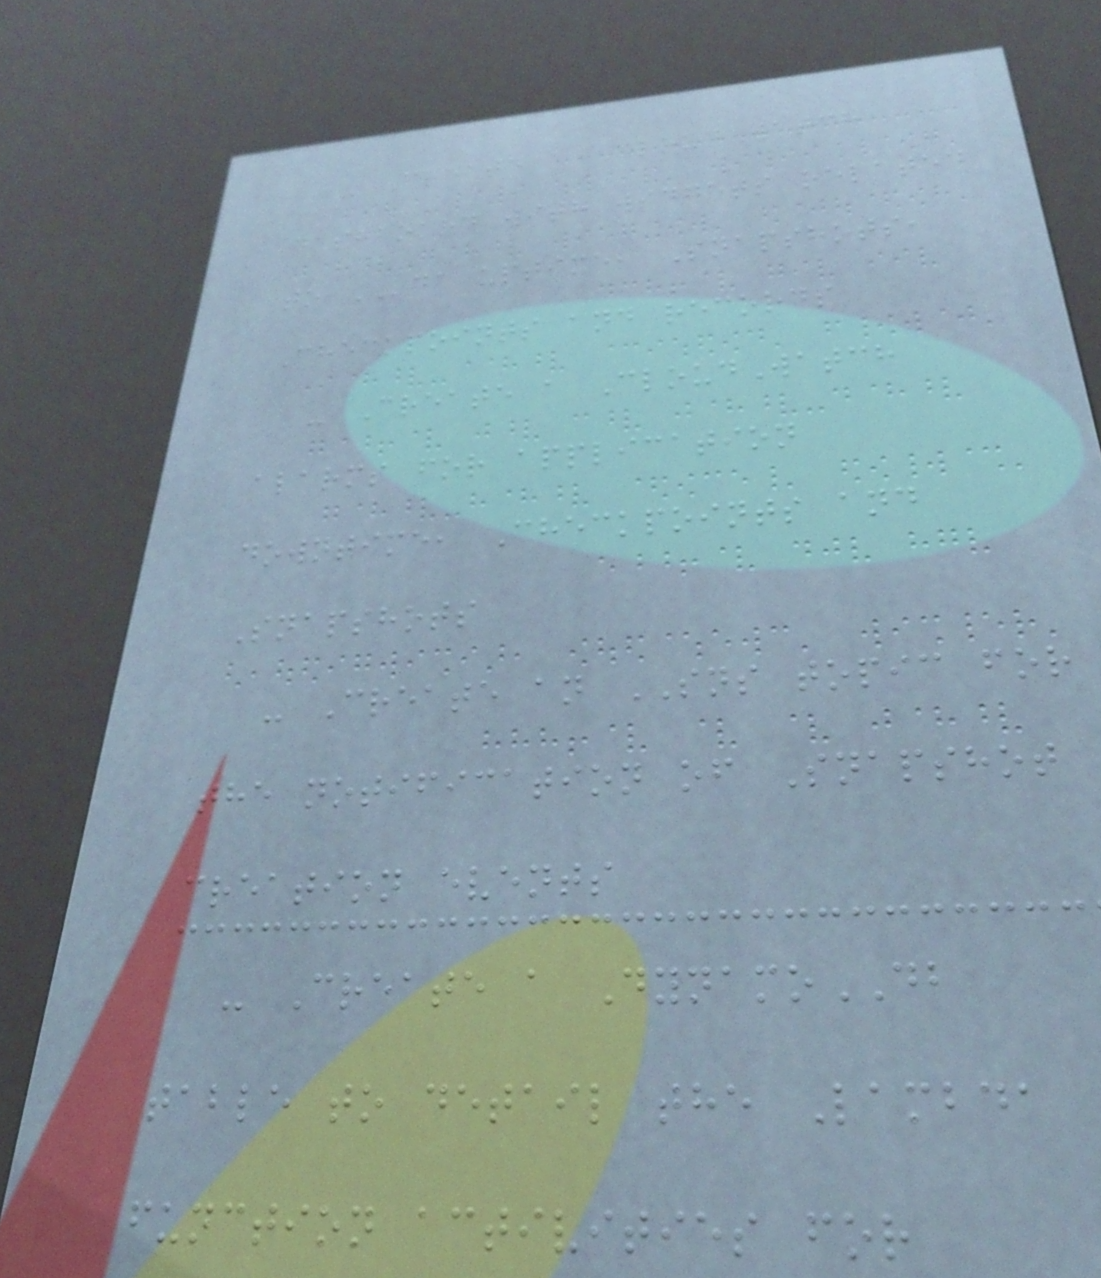- Create a CloudWatch
dashboard with widgets related
to KDA uptime, Snapshots,
Checkpoints and records
- Create a CloudWatch
alarms for application
downtime, Checkpoints and
Snapshots
- Create an SNS topic for
the notification of Snapshot
creation events
- Create a DynamoDB
table to detail the Lambda
function activities for
